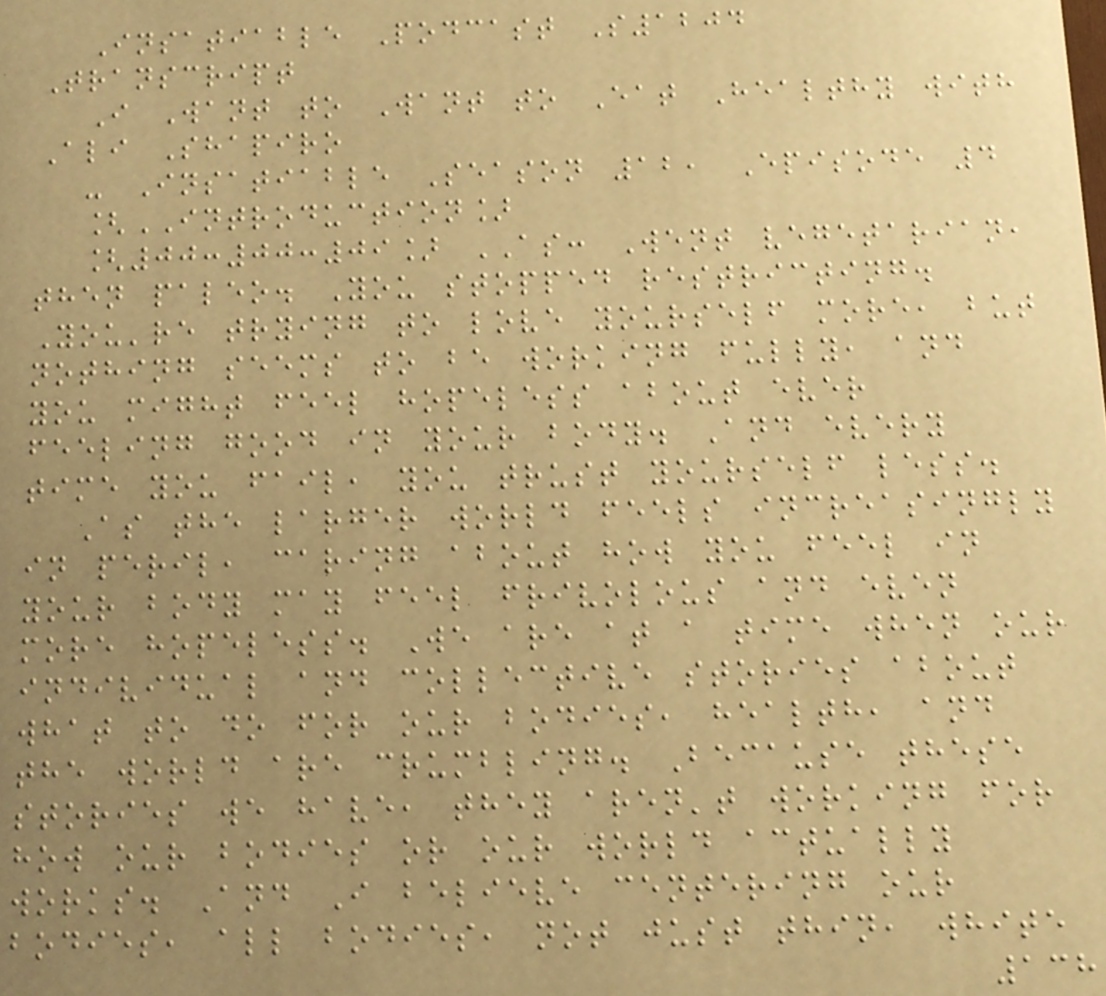Insatiable Podcast S1204
Transcript
I Want to Want to Eat Healthy with
Ali Shapiro
- Insatiable Season 12, Episode 4
[INTRODUCTION]
[00:00:09] AS: Went vegetarian,
then paleo. You stopped restricting.
You're trying to love yourself more, but
nothing seems to be working fully, and
you might feel hopeless about ever
feeling good in your body. And every
time you fail, you trust yourself less.
As the larger world feels increasingly
in peril, caring about how you feel in
your body may feel frivolous and even
more hopeless. We are at a time when our
individual and collective stories about
what to do for our bodies, health, and
the world are crumbling. Because these
stories we have, they aren't working for
how our bodies or our world actually
works. And I believe centering our
bodies, all bodies, not just thin, white
138
